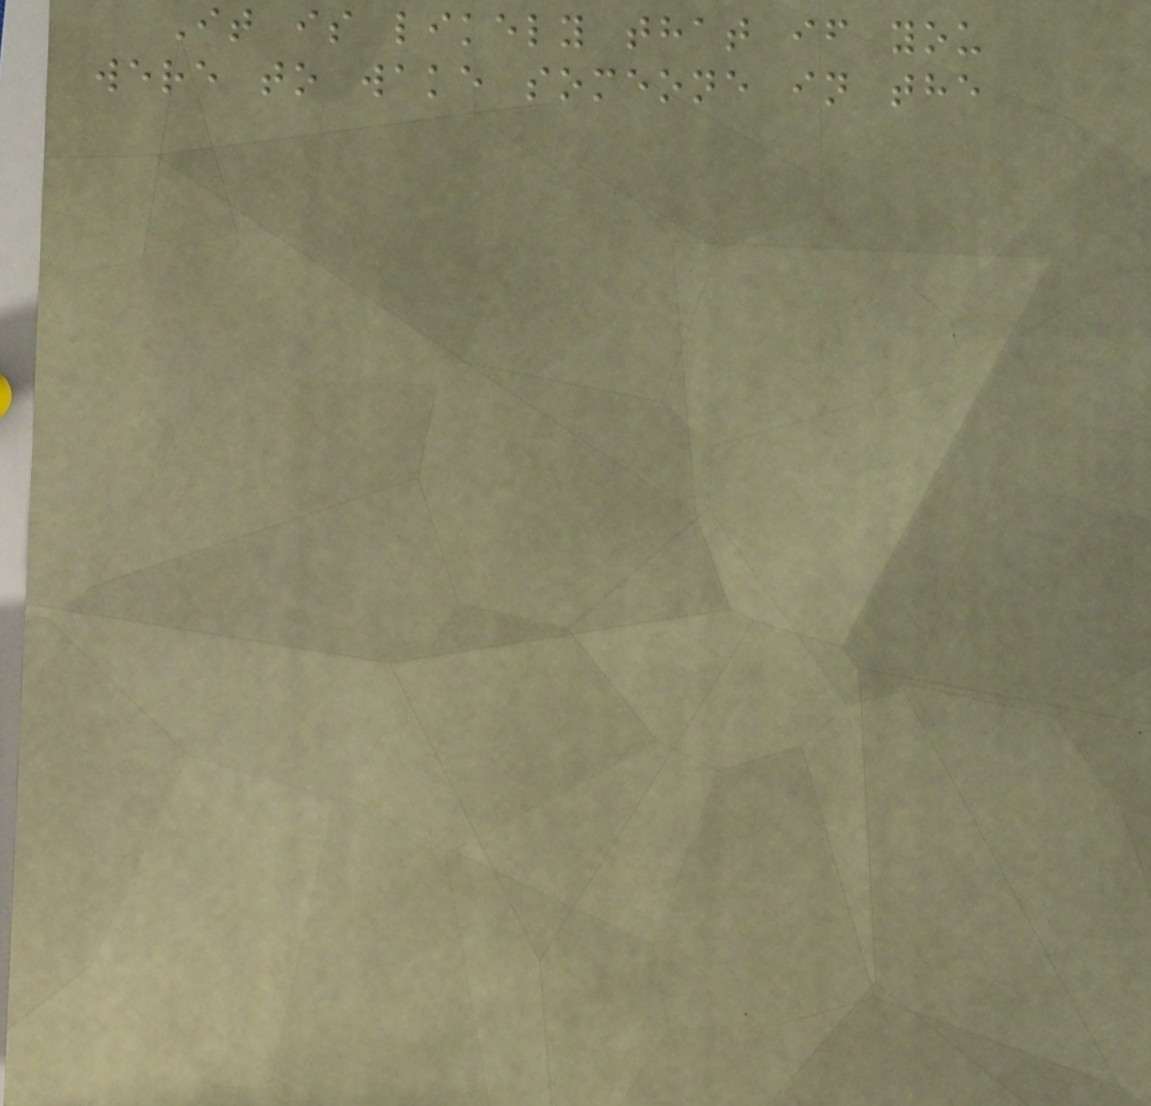It is likely that if you
were to wake someone in the
